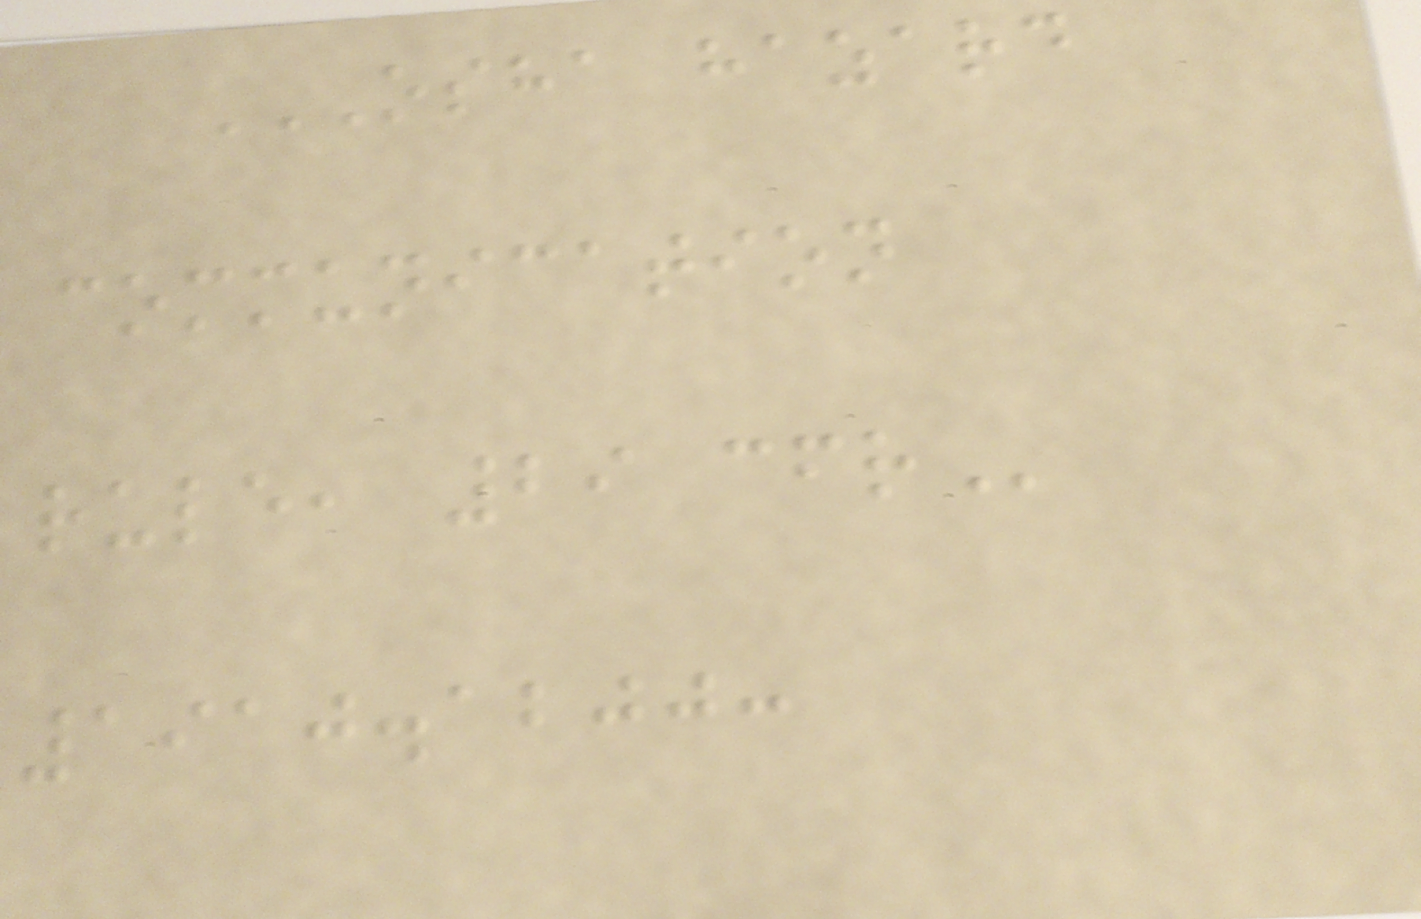OSHA HAZARD
COMMUNICATION
RULE, 29 CFR
1910.1200:
